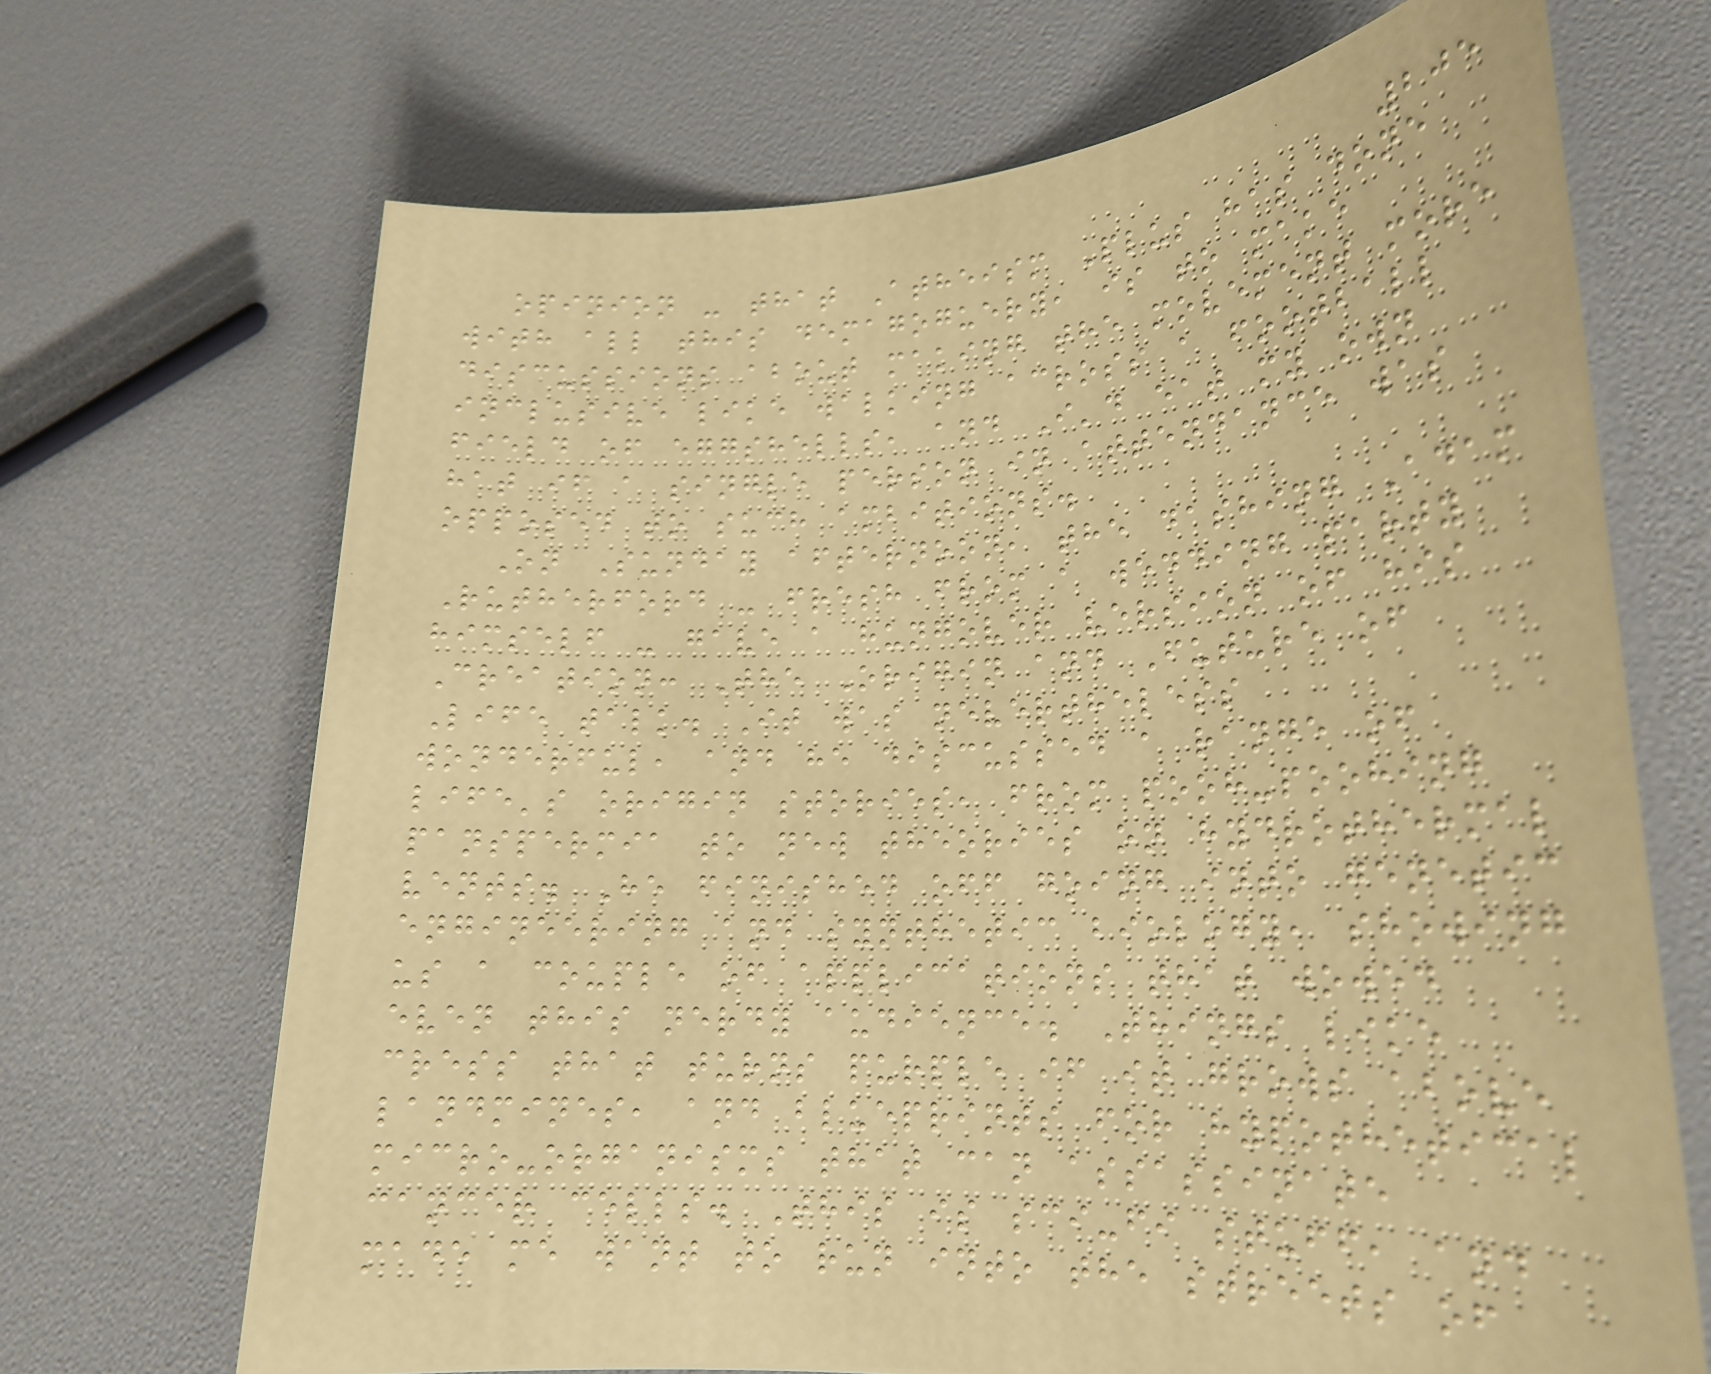205
opinion - that Atheism Plus has done
with all this demagoguery, is to make
discussions about making the movement more
inclusive like walking across a football
field of eggshells, and I'd eat my own
hat if a single person in attendance was
opposed to such ambitions.
On Sunday afternoon, the dashing Adam
Rutherford - fresh from a wedding party
himself - gave a hungover version of his
Creation: The Origin and Future of
Life talk. It was nevertheless
wonderful, and he discussed a range of
life's origin stories, from pooh-poohing
panspermia to new theories on hydrothermal
vents. He finished off going into genetic
engineering and synthetic biology, showing
us a couple of applications that wowed
even this nerdy audience. Things like
cress that turns purple if it grows above
landmines, and blueprints for hypothetical
micro-organisms that can assassinate
cancer cells. This is sci-fi stuff, and
made me want to run into the streets of
